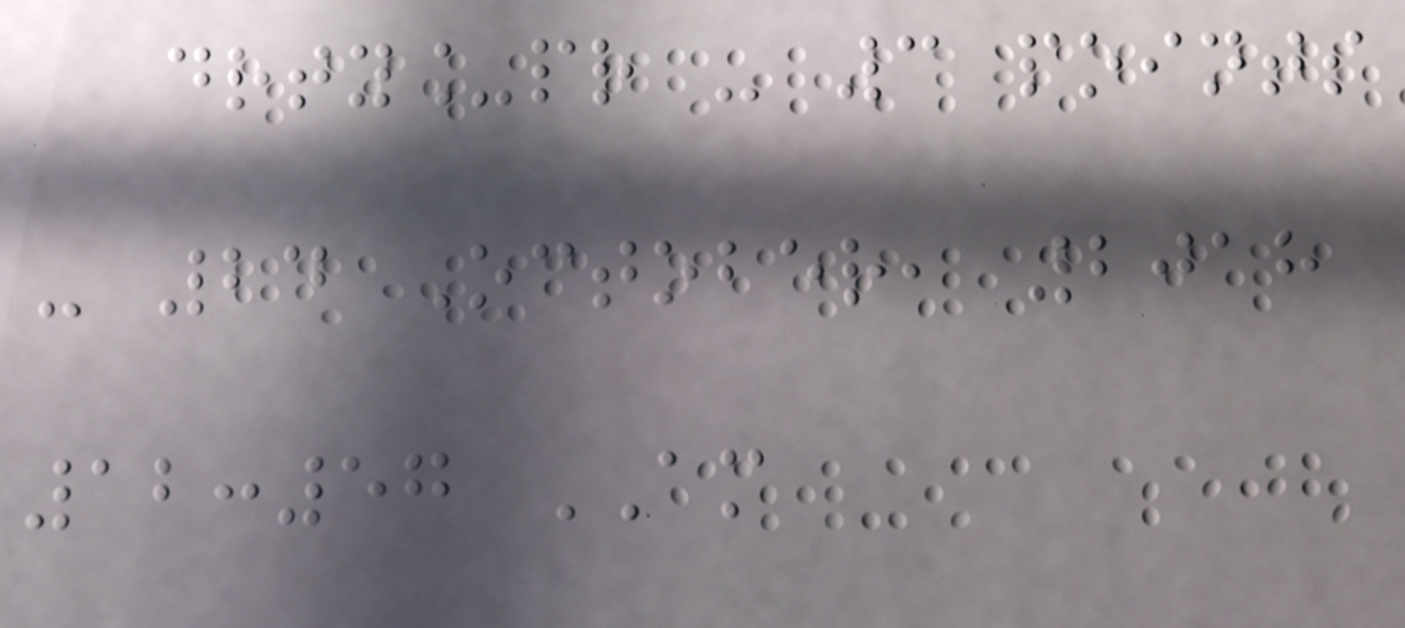drty_pr - 3 points
- 24 October, 2018
12:57 AM
